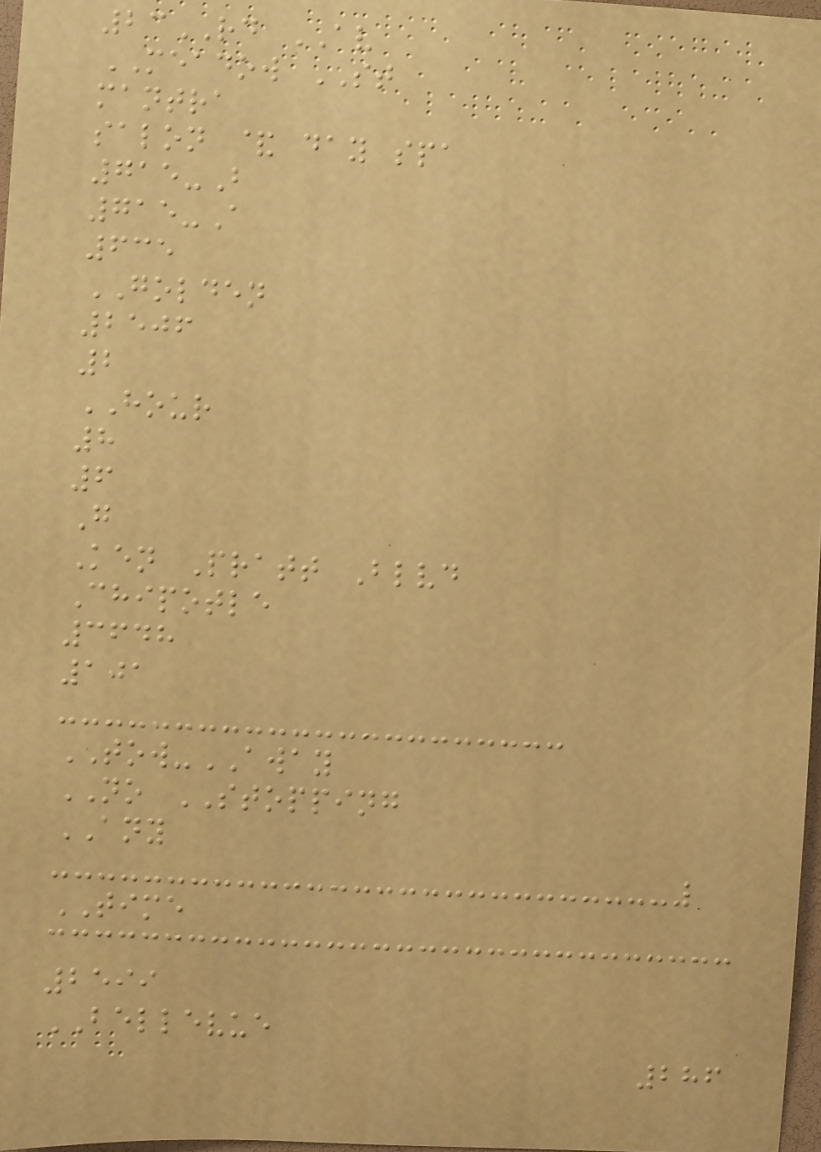23RD AV
MEADOW ST
mantra
salon & day spa
715-B
715-A
635
GOLDEN
2506
2
HOUR
8
6
G
Ken Pratt Blvd
Chipotle
3648
101
TOW-AWAY
NO STOPPING
ANY
TIME
2599
BELLEVUE
286
